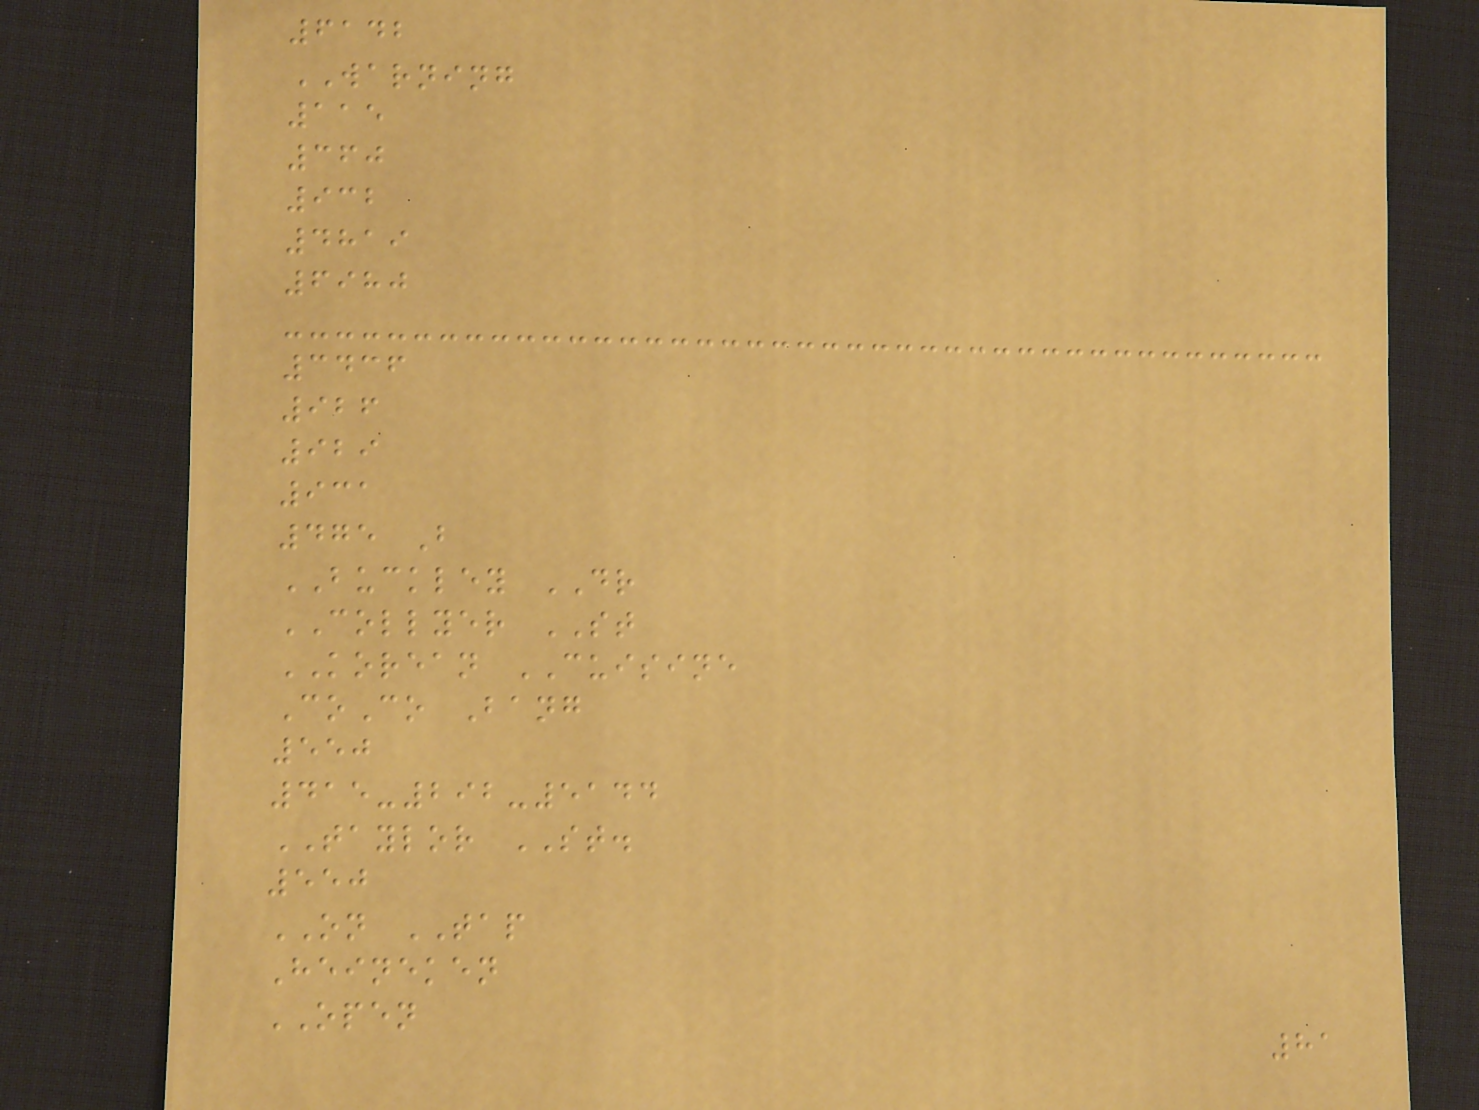6142
WARNING
115
360
932
4819
6980
3436
926
929
931
475 B
BUCKLEY DR
COLLYER ST
KOREAN CUISINE
CoCo Bang
550
415-292-5144
TAYLOR ST.
550
ON TAP
Heineken
OPEN
81
